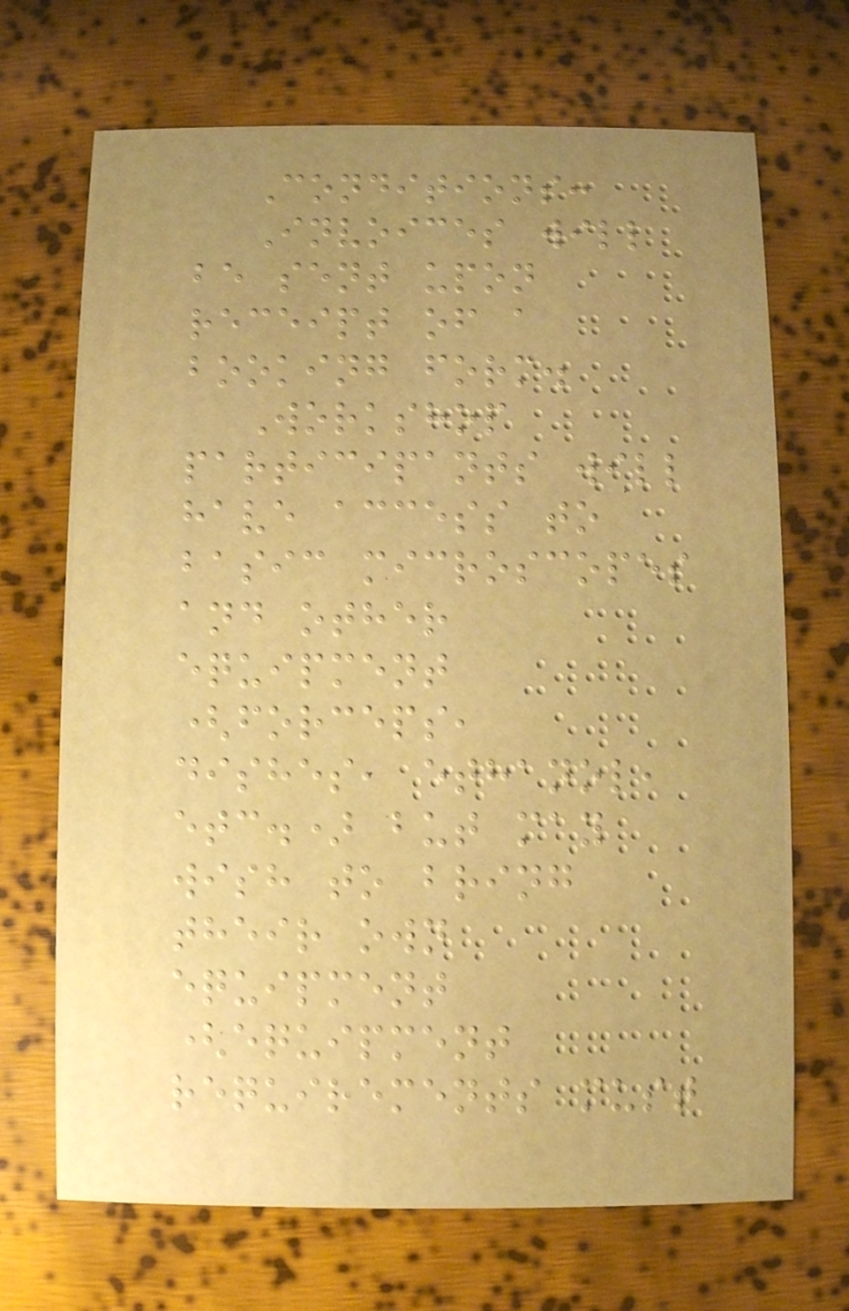Conditions:
Invoices will
be sent upon
receipt of a
booking form.
Workshop
participants will
have access to
basic microscopes
and other
equipment
(forceps,
dishes, ethanol,
etc.) but may
wish to bring
their own
equipment
(equipment
requirements must
